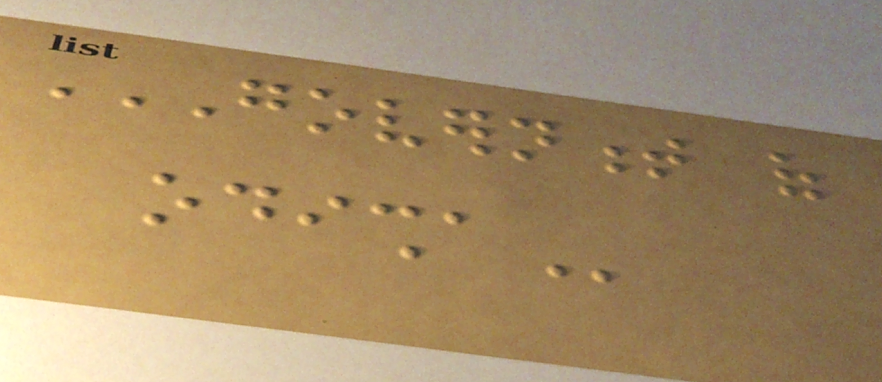GOVERNMENT OF
ODISHA
